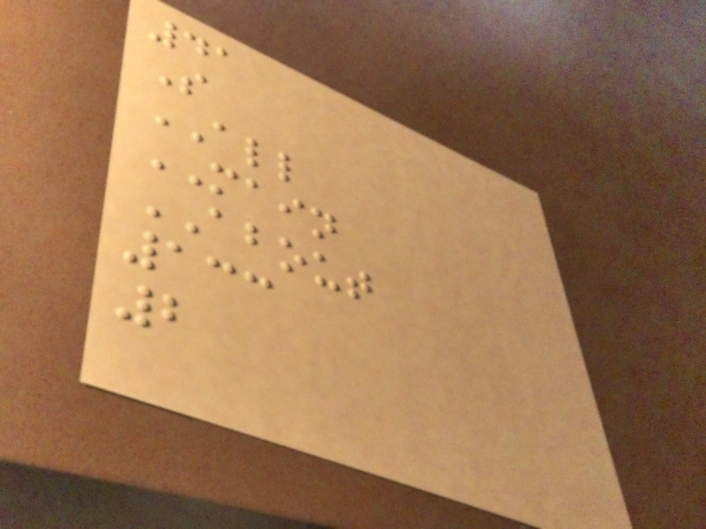41
S
ALL
MAIN
ABOUT
133
2
